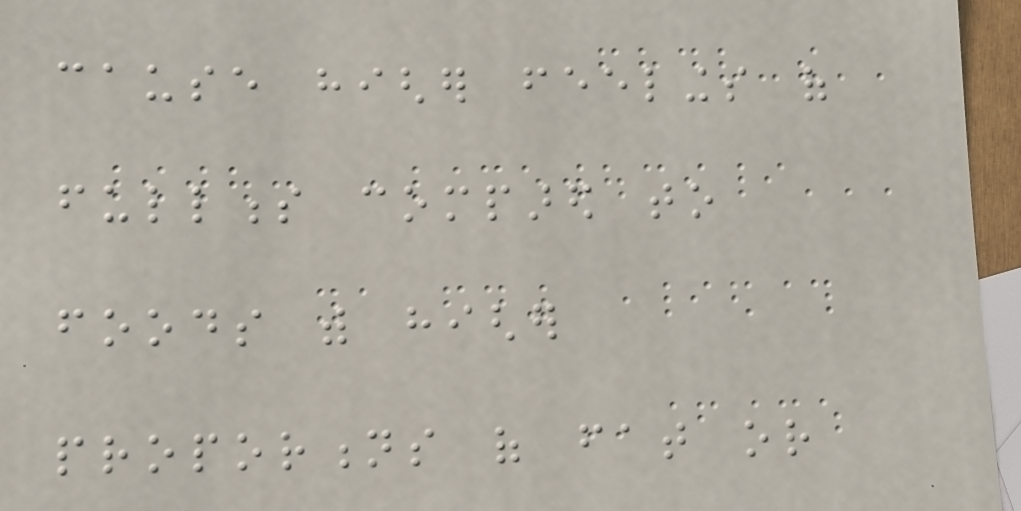cause higher feelings of
fullness compared to
foods with higher
proportions of fat or
